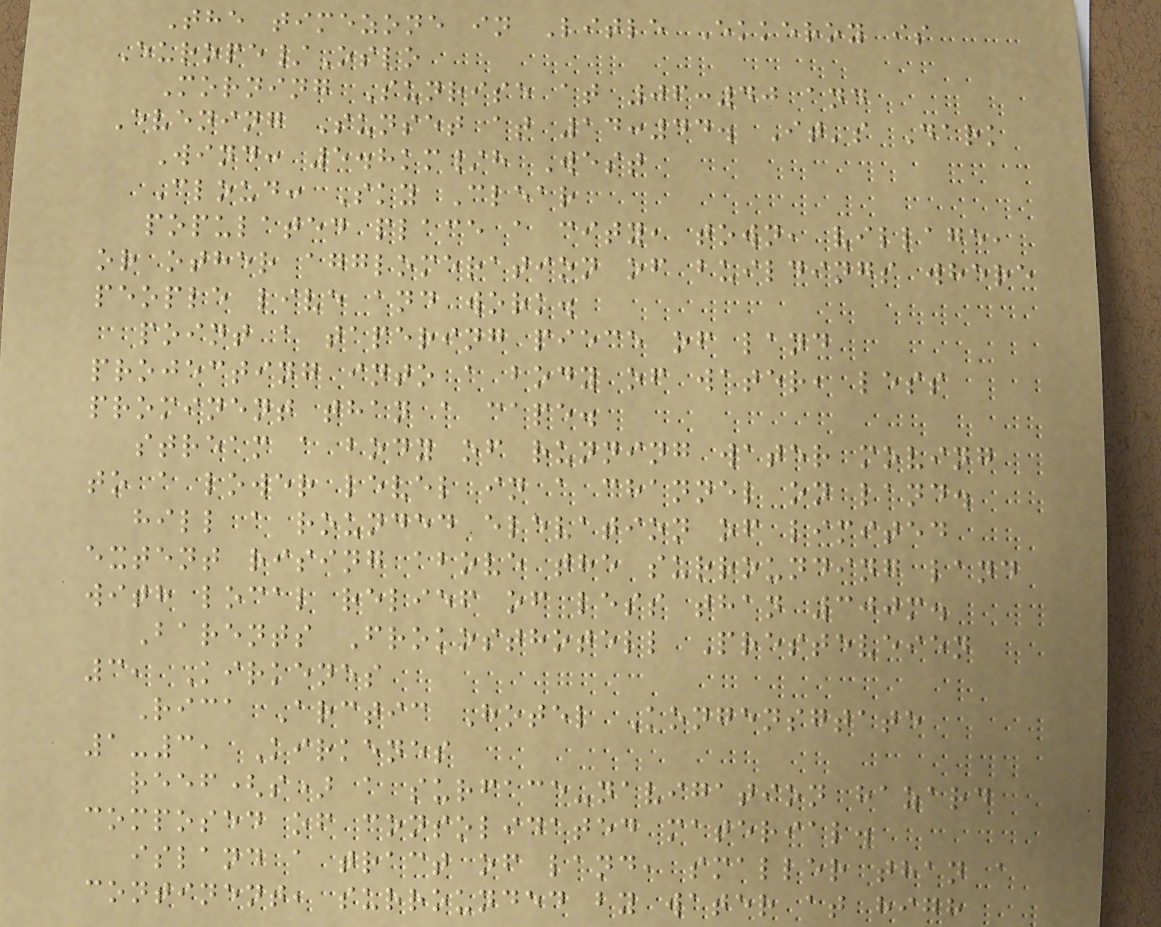The timezone in Litle Ekkeroy is
Europe/Oslo
Morning Sunrise at 06:40 and
Evening Sunset at 14:44. It's Dark
Wind: 5.8km/h West
Cloud: Sky Clear
populated place a city, town, village,
or other agglomeration of buildings where
people live and work.
point a tapering piece of land
projecting into a body of water, less
prominent than a cape.
stream a body of running water moving
to a lower level in a channel on land.
hill a rounded elevation of limited
extent rising above the surrounding land
with local relief of less than 300m.
Barents Frokosthotell Presteveien
3, Kirkenes
Rica Arctic Hotel Kongensgtate
1-3, Kirkenes
reef(s) a surface-navigation hazard
composed of consolidated material.
island a tract of land, smaller than a
continent, surrounded by water at high
